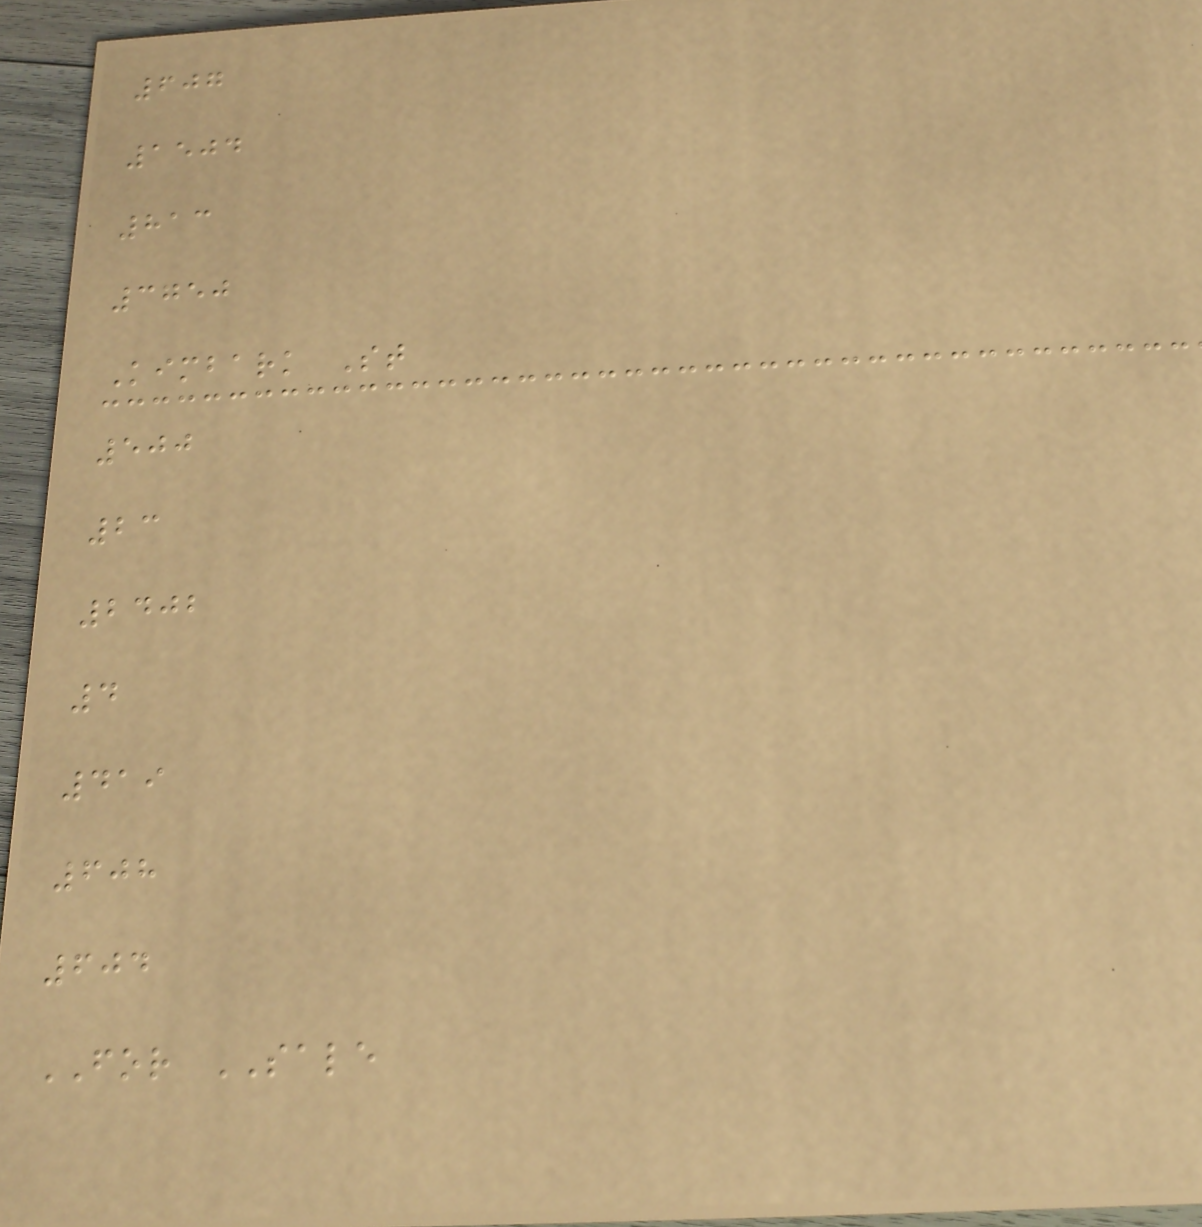607
1504
813
3750
Kimbark St
500
23
2402
4
419
608
604
FOR SALE
